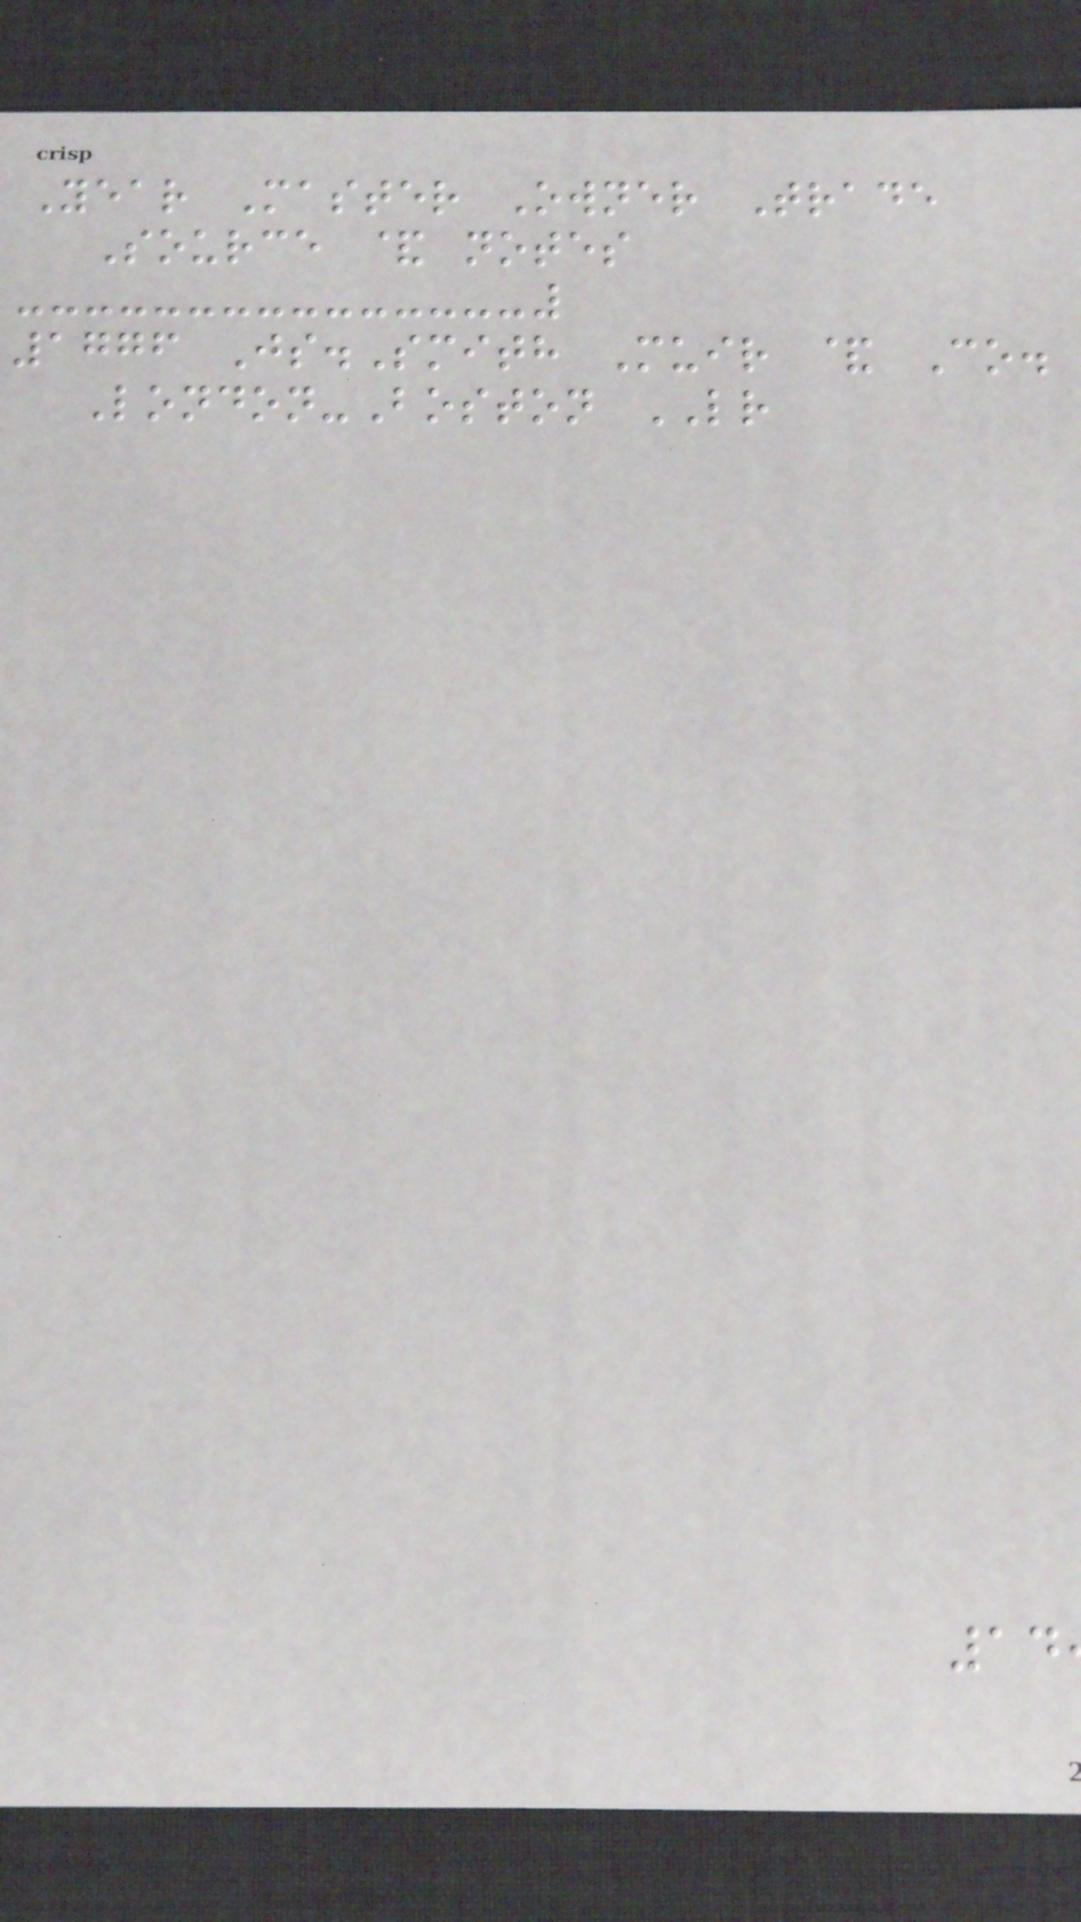Year Master Owner Trade
Source & notes
1776 Js.Smith Muir & Co.
London-Boston LR
